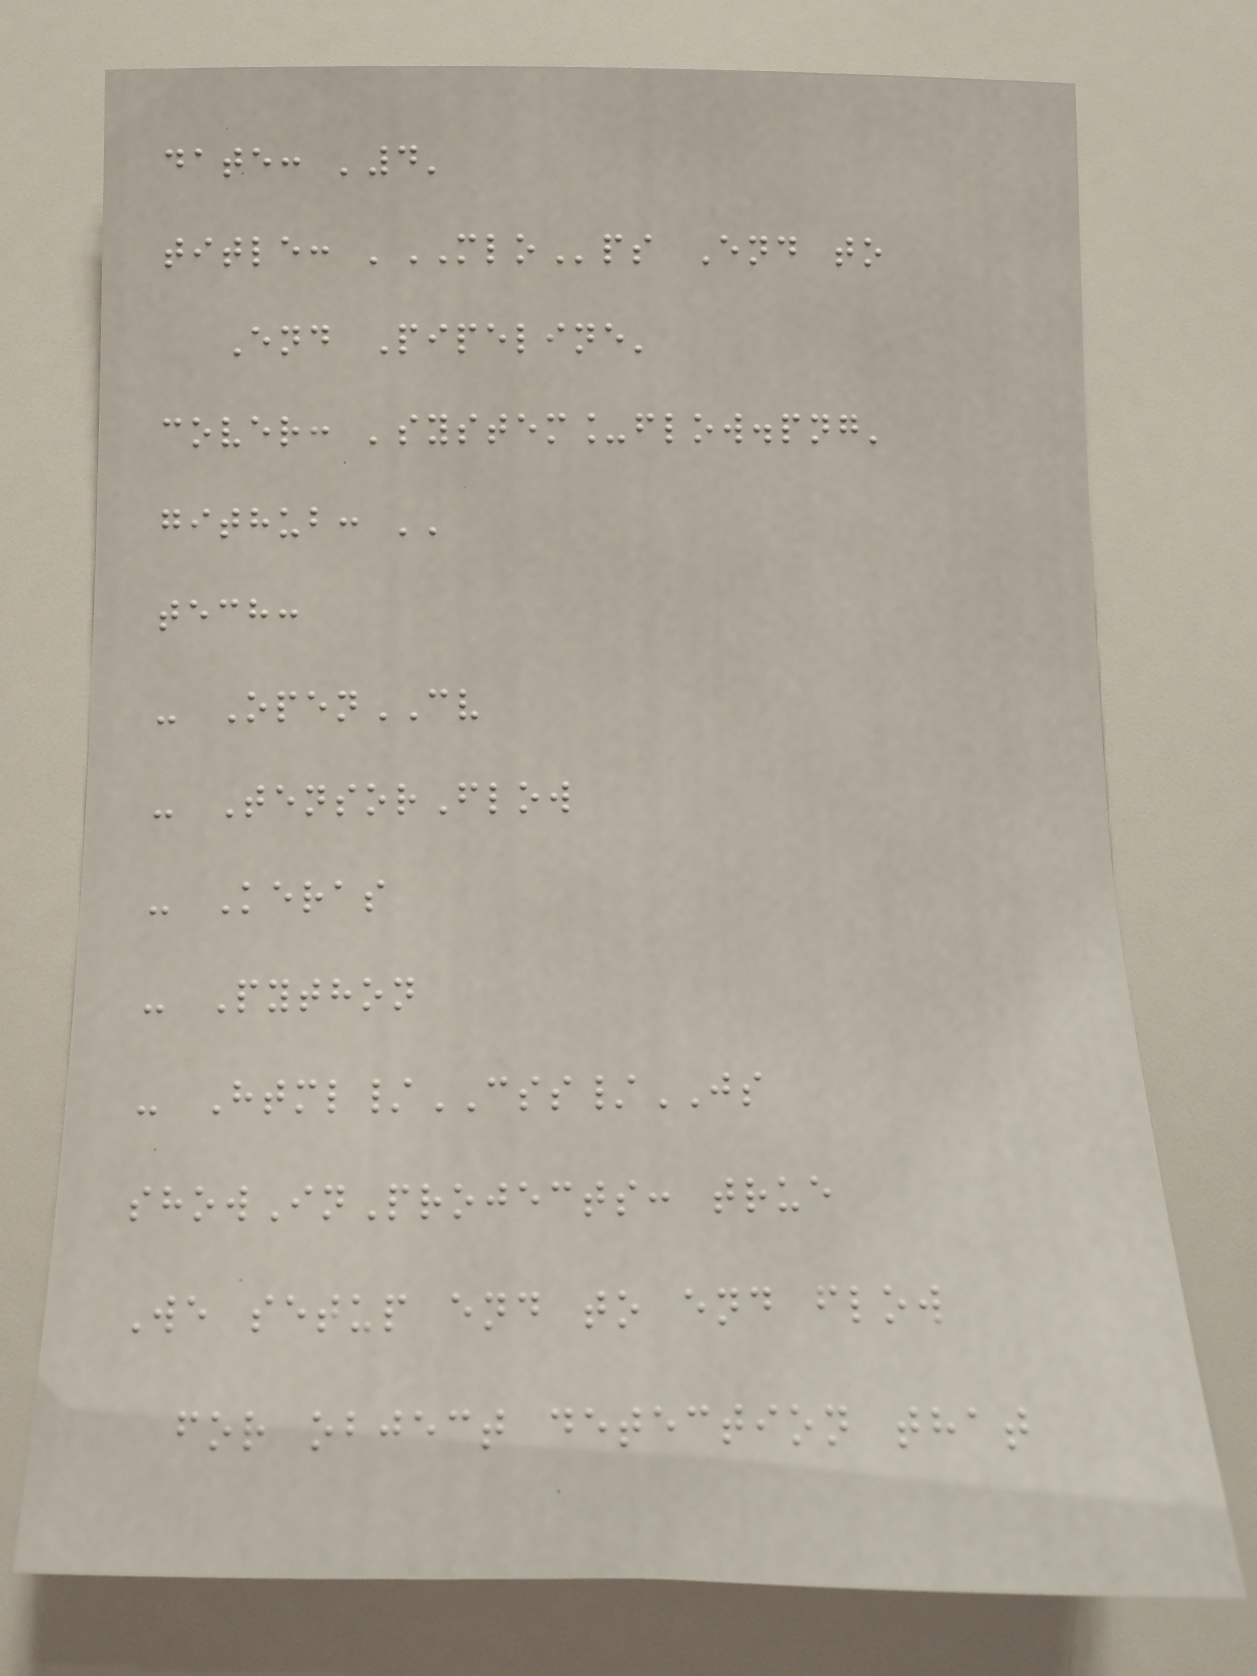date: '4'
title: 'MLOps End to
End Pipeline'
cover: 'system_flow.png'
github: ''
tech:
- OpenCV
- TensorFlow
- Keras
- Python
- Html/CSS/JS
showInProjects: true
We setup end to end flow
for object detection that
